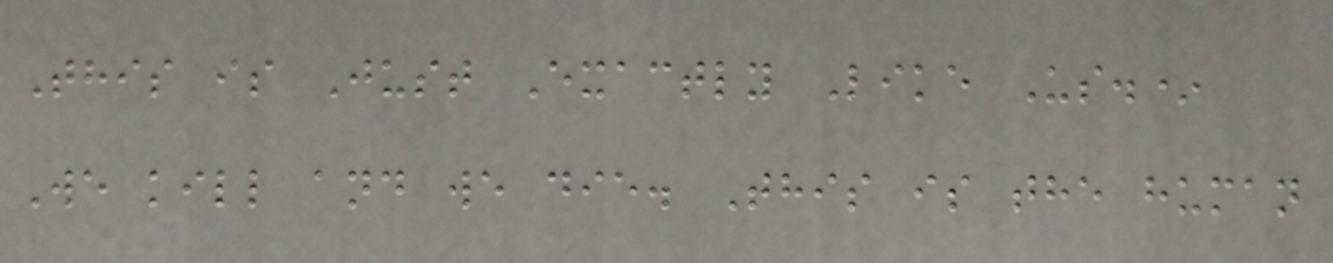This is Just Exactly Like Us.*
We kill and we die. This is the human
